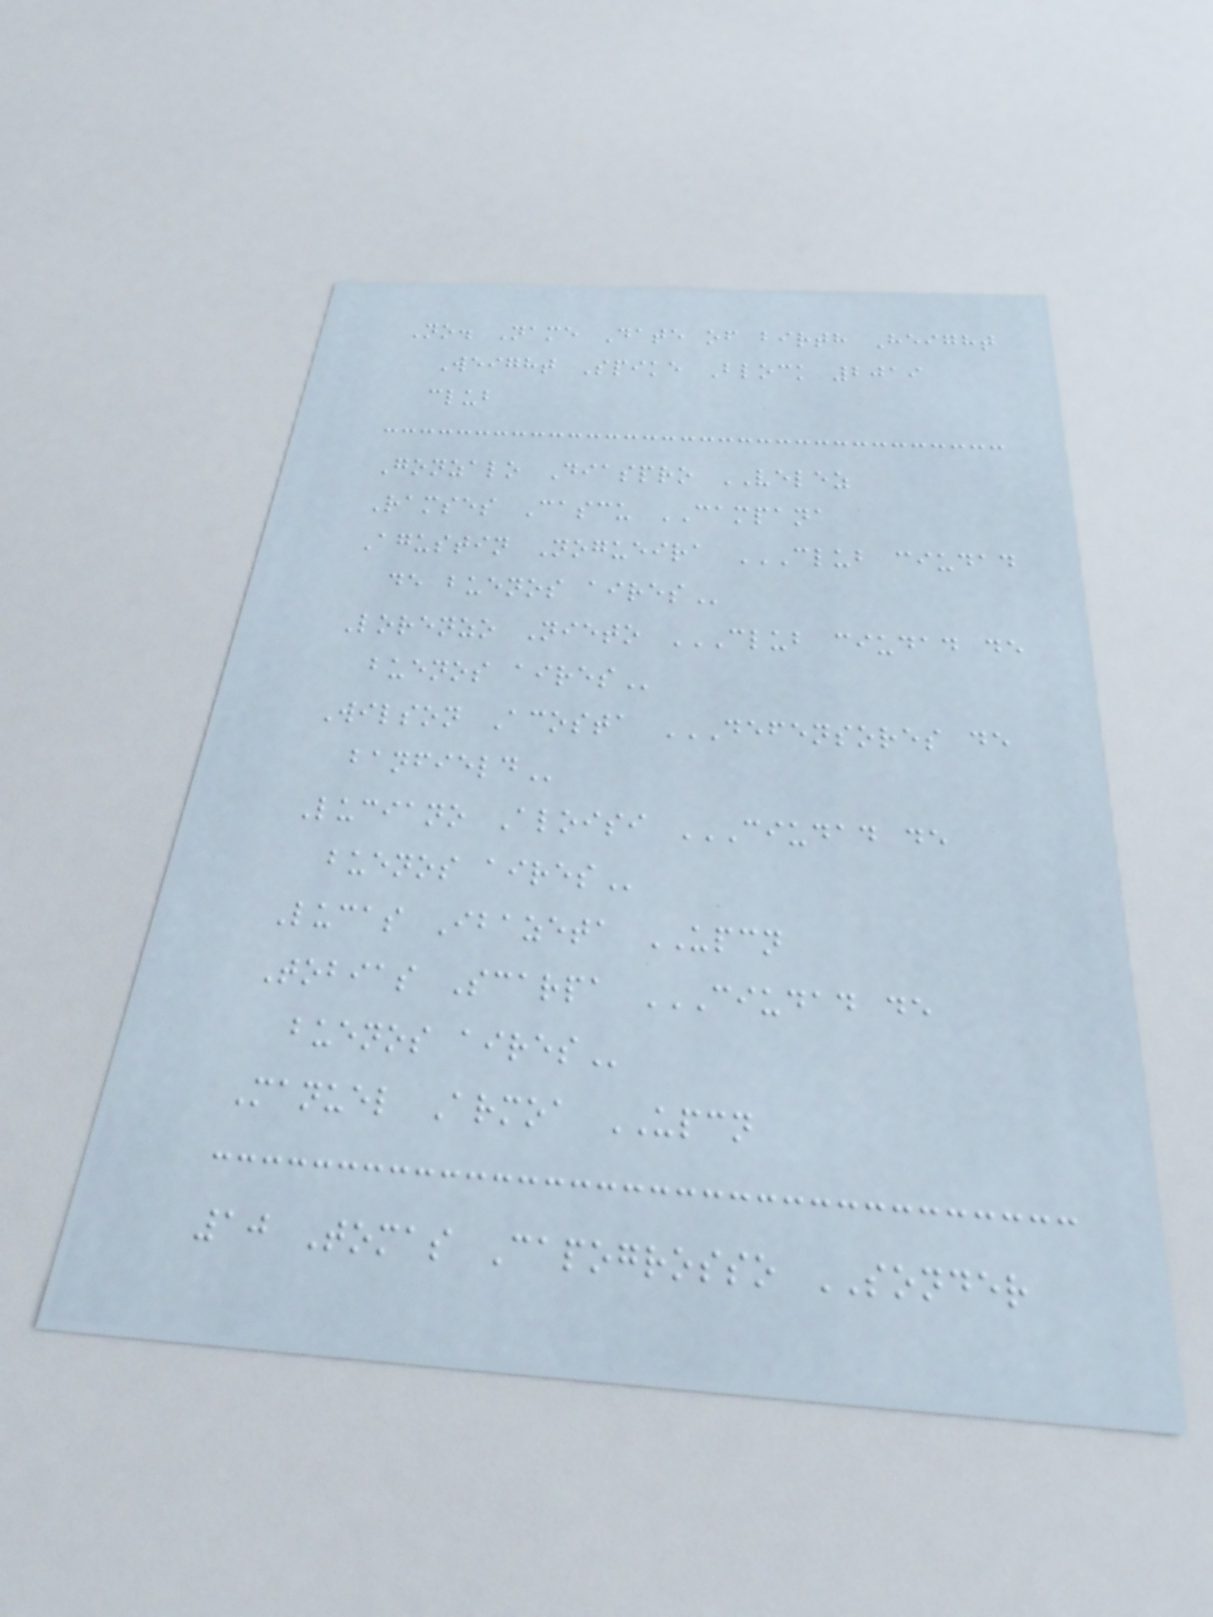No. Name Date of birth Height
Weight Spike Block 2019
club
Gonzalo Diaspro VELEZ
Ramses Cascu CAMPANA
Agustin Nogueira CLUB CIUDAD
DE BUENOS AIRES
Lorenzo Nieto CLUB CIUDAD DE
BUENOS AIRES
Wilson Acosta DEFENSORES DE
BANFIELD
Luciano Aloisi CIUDAD DE
BUENOS AIRES
Lucas Ibazeta UPCN
Tobias Scarpa CIUDAD DE
BUENOS AIRES
Manuel Armoa UPCN
10 Tomas Capogrosso SONDER
